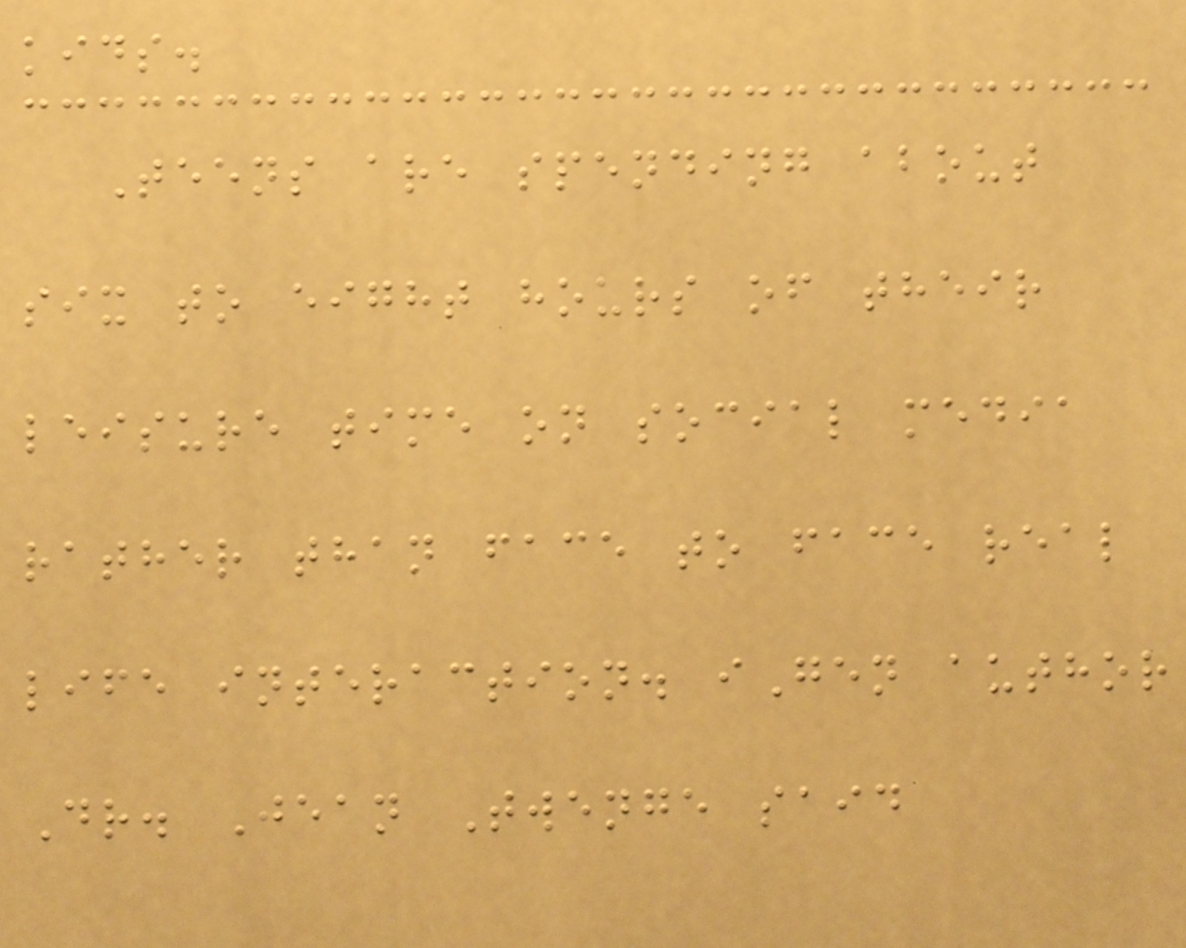kids.
Teens are spending about
six to eight hours of their
leisure time on social media
rather than face to face real
life interaction. iGen author
Dr. Jean Twenge said
